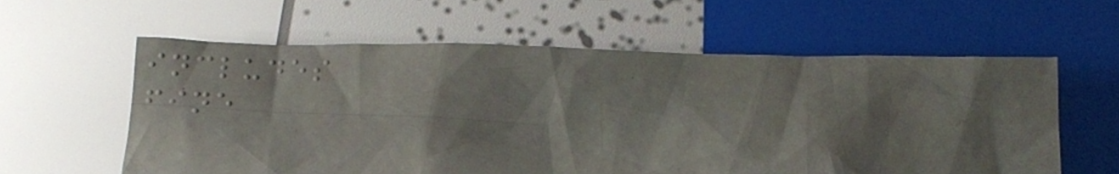includes
fine
